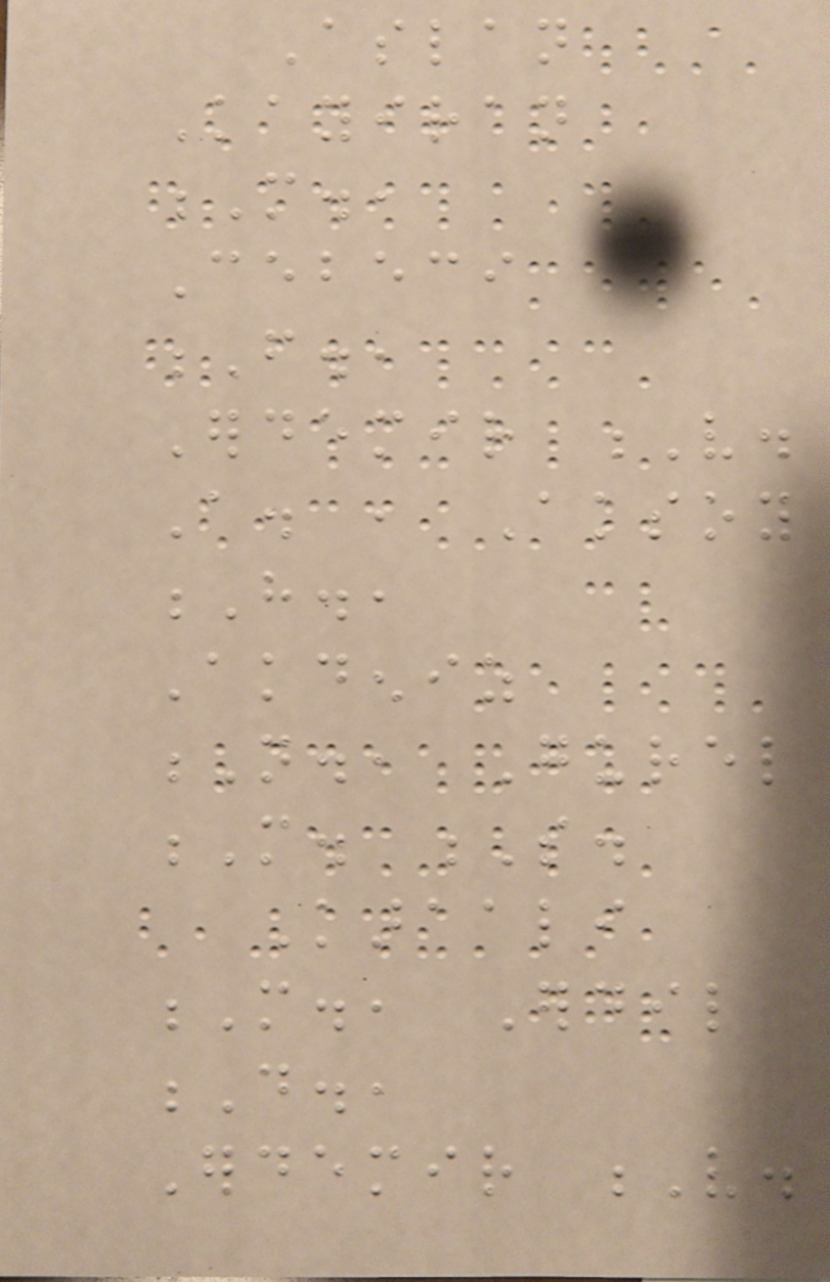Aslan
Kayiran
M.,
Cebeci
F.,
Erdemir V.
A. , Aksoy
H.,
Akdeniz
N., Gurel
M. S.
Karaali
M., Erdil
D.,
Erdemir V.
